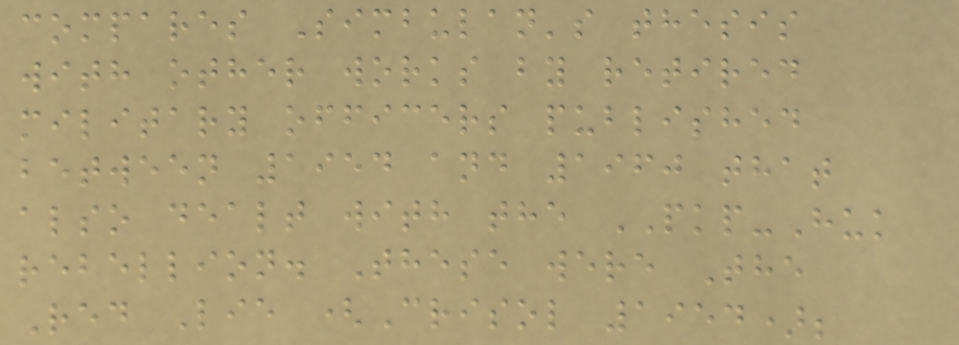compares Simbulan's thesis
with other works by retired
military officers published
between 1954 and 1960 that
also dealt with the PKP-Huk
rebellion. These were The
Red Lie (Crisol 1954);
